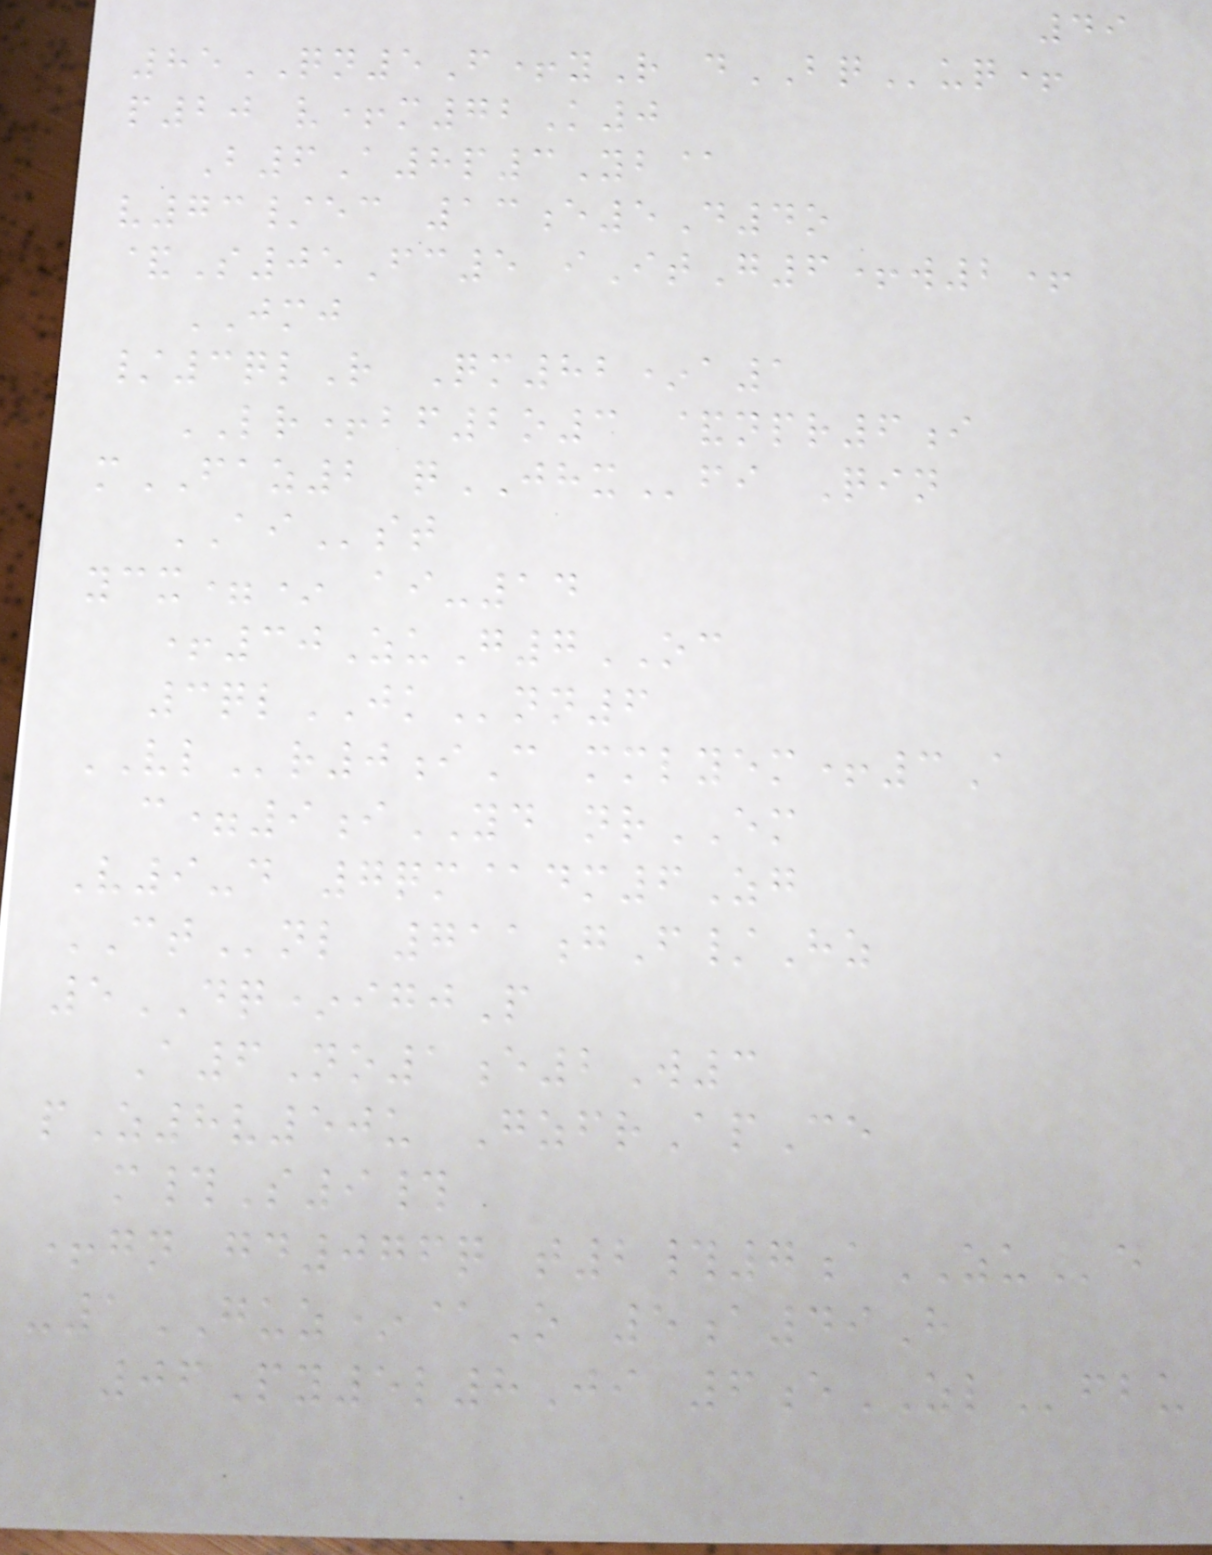49
85QN5F+yR dBQuq+
p20 v+m72K0
B6A8p3Yb@
v73/ec 13e5D4o
&S05Fc5 iItG6+w2+
JMJ
/3qlR Qm82*a1
LR+bf2o3 &npr6i
mFAZ2 qJHXfi Qin
AIst
ycx=* ai-14
+30ZuG7OC
3qlJKnn6
VLr0iC mmlyem+3A
c=9iYD nrEM
V9-d 7qm@dm6Zg
CTnl 711gF/Hz
5DQ*igjP
A6No1e2W3
pZ8v50u GzfrApCe
m#S9#
+gn gd076q t2#7aZUe
-1GUZ*@O 5a49H
06Py5l8Ji 6eZLfbu
